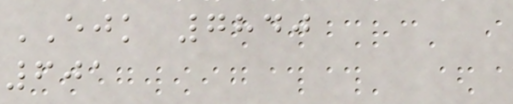EJK 7840
601
